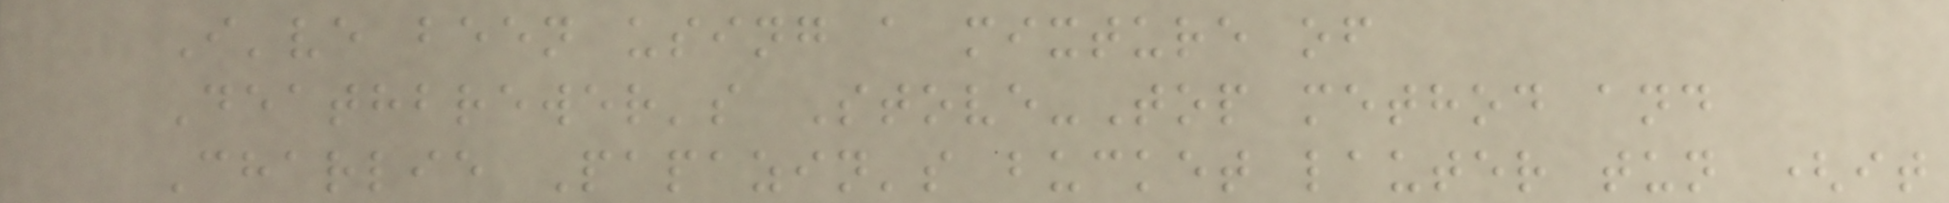I've been using a mixture of
Deathbrewer's Stove-Top method and
Charlie Papazin's bucket lauter tun (it
